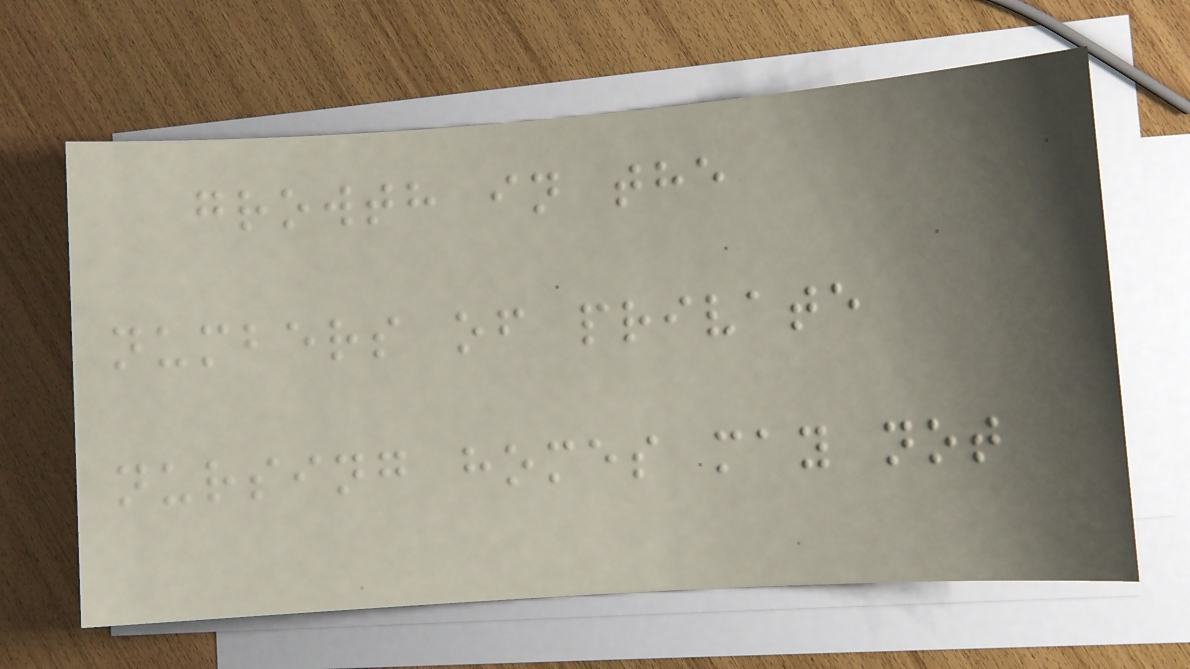growth in the
numbers of private
nursing homes may not
